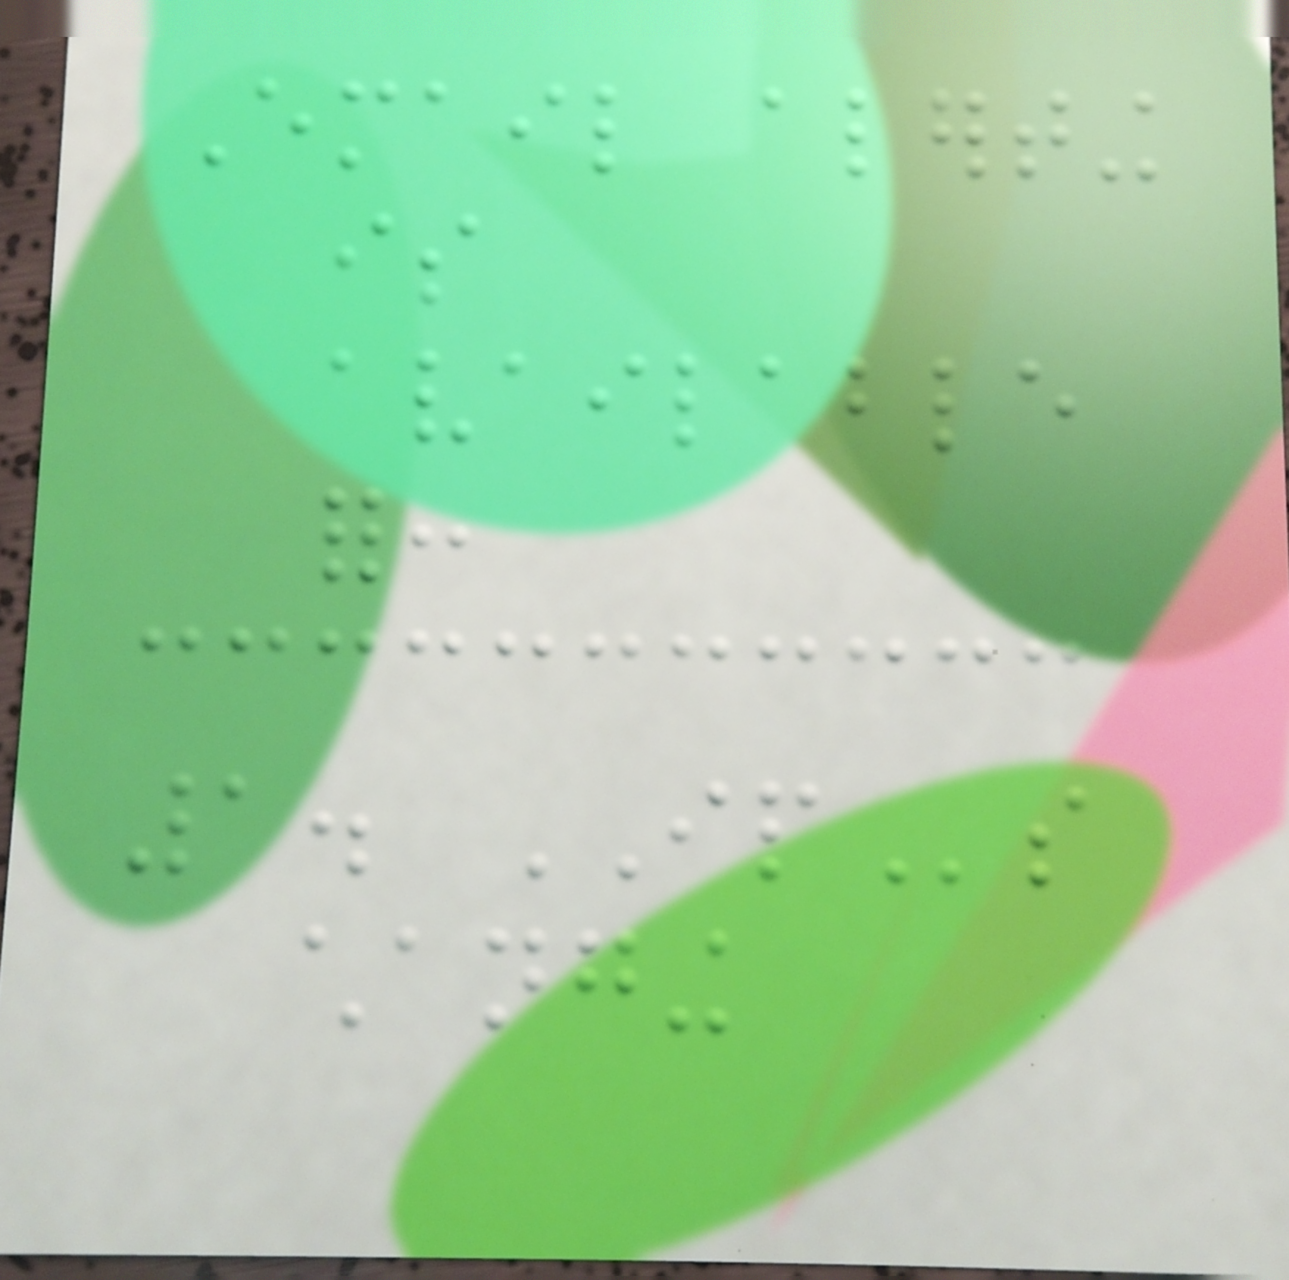Email alerting
is
available
for:
1. IPs
changing
